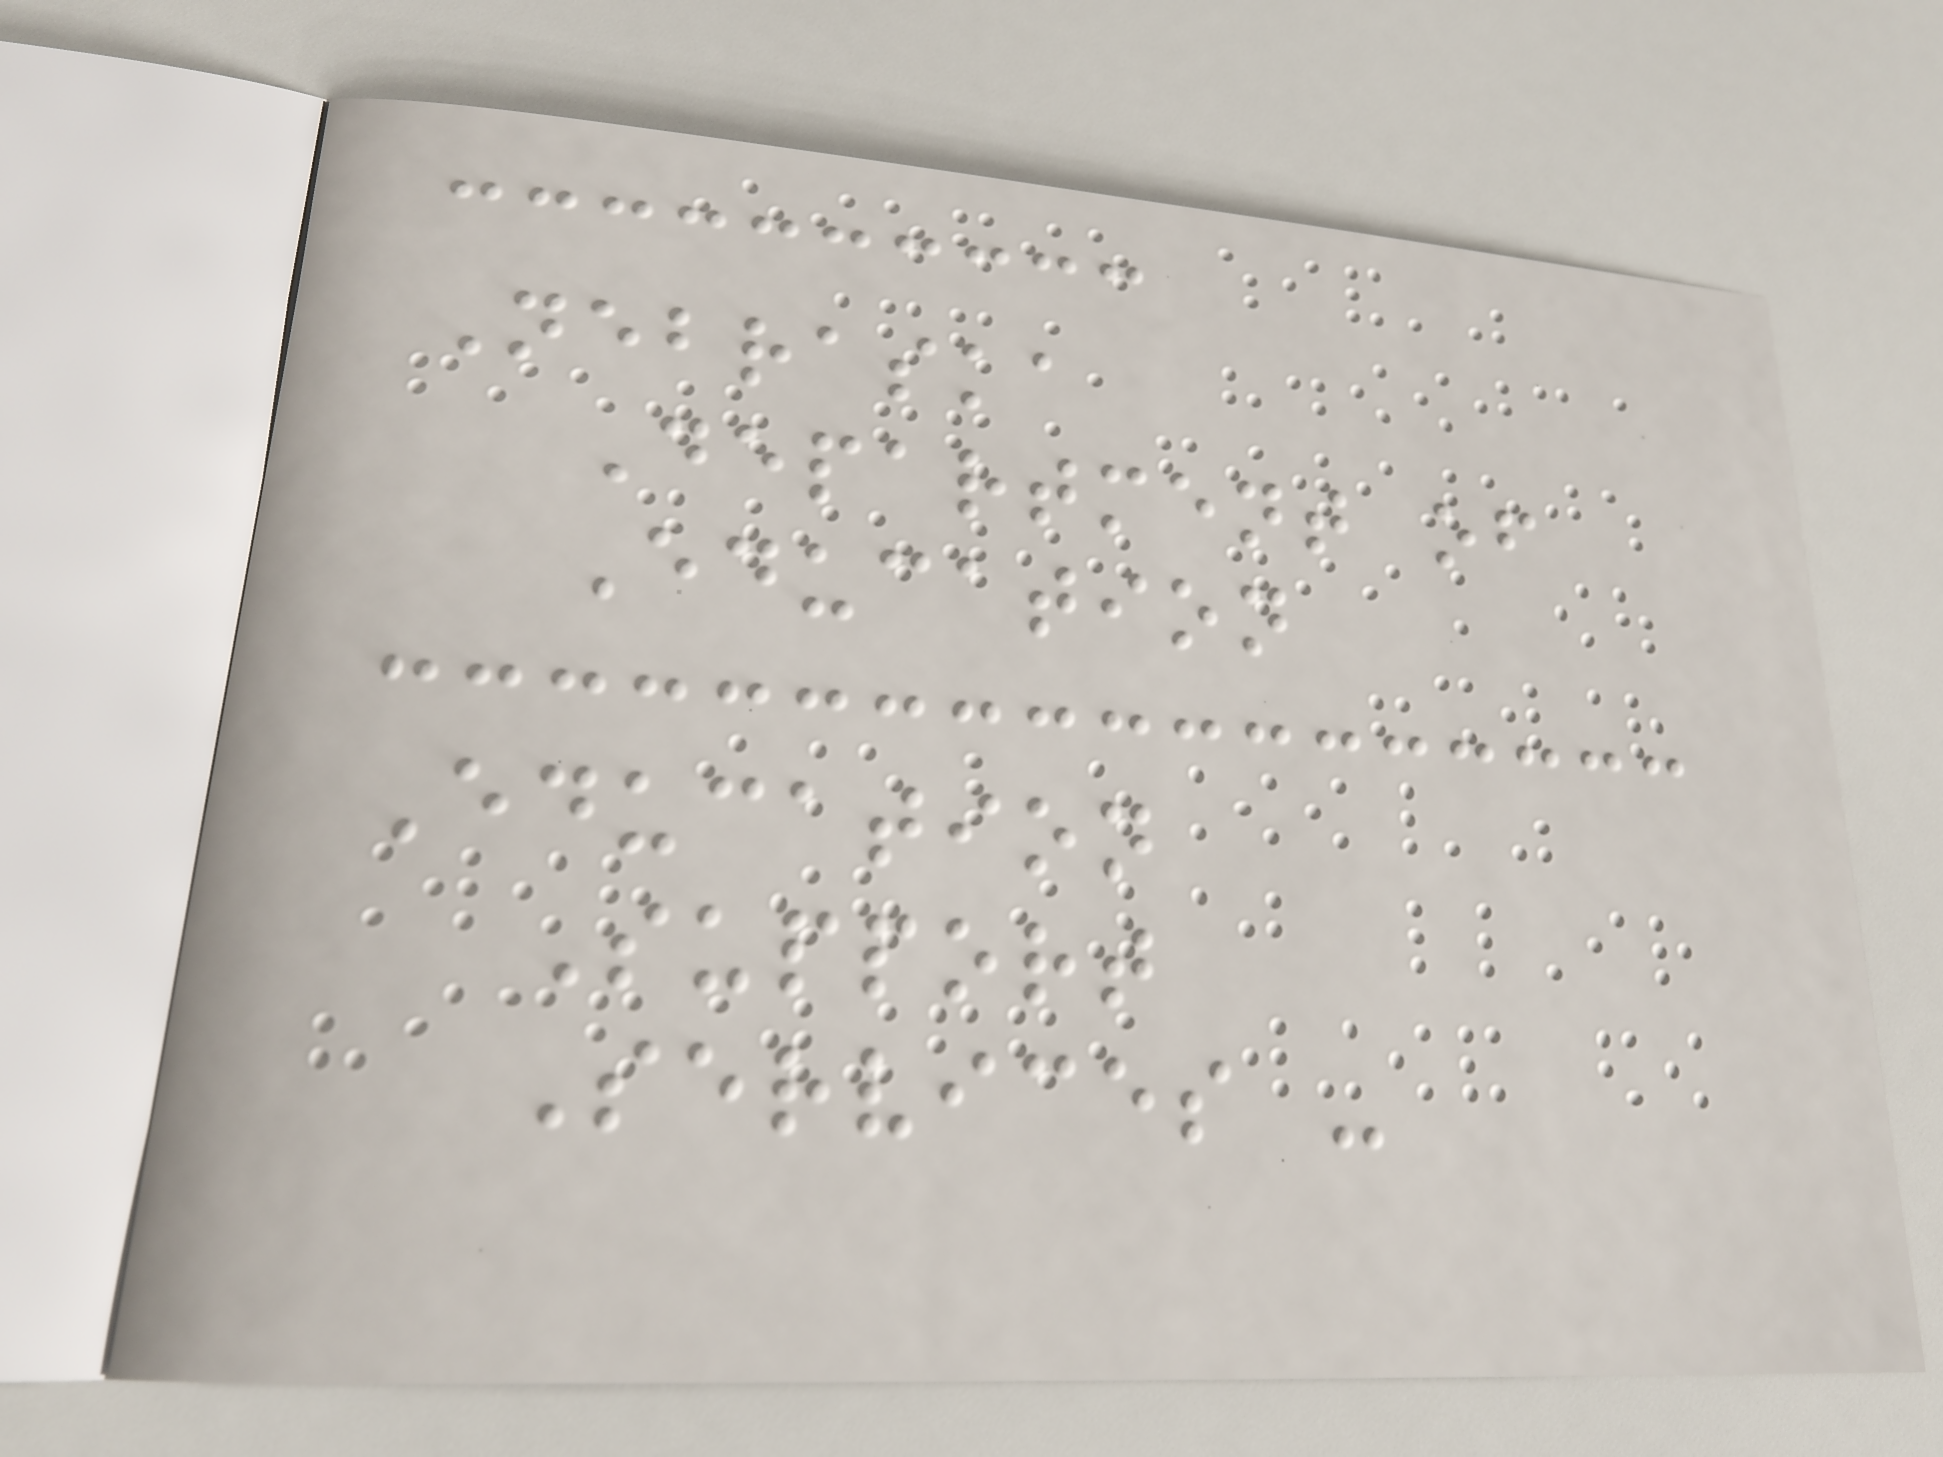Nebraska
Department of
Education
Education
Support
Services -
